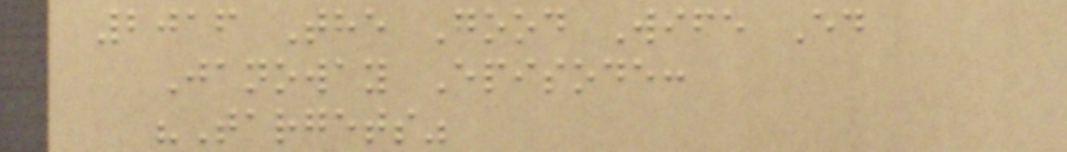2016 The Good Wife Ed
Janoway Episode:
"Targets"
